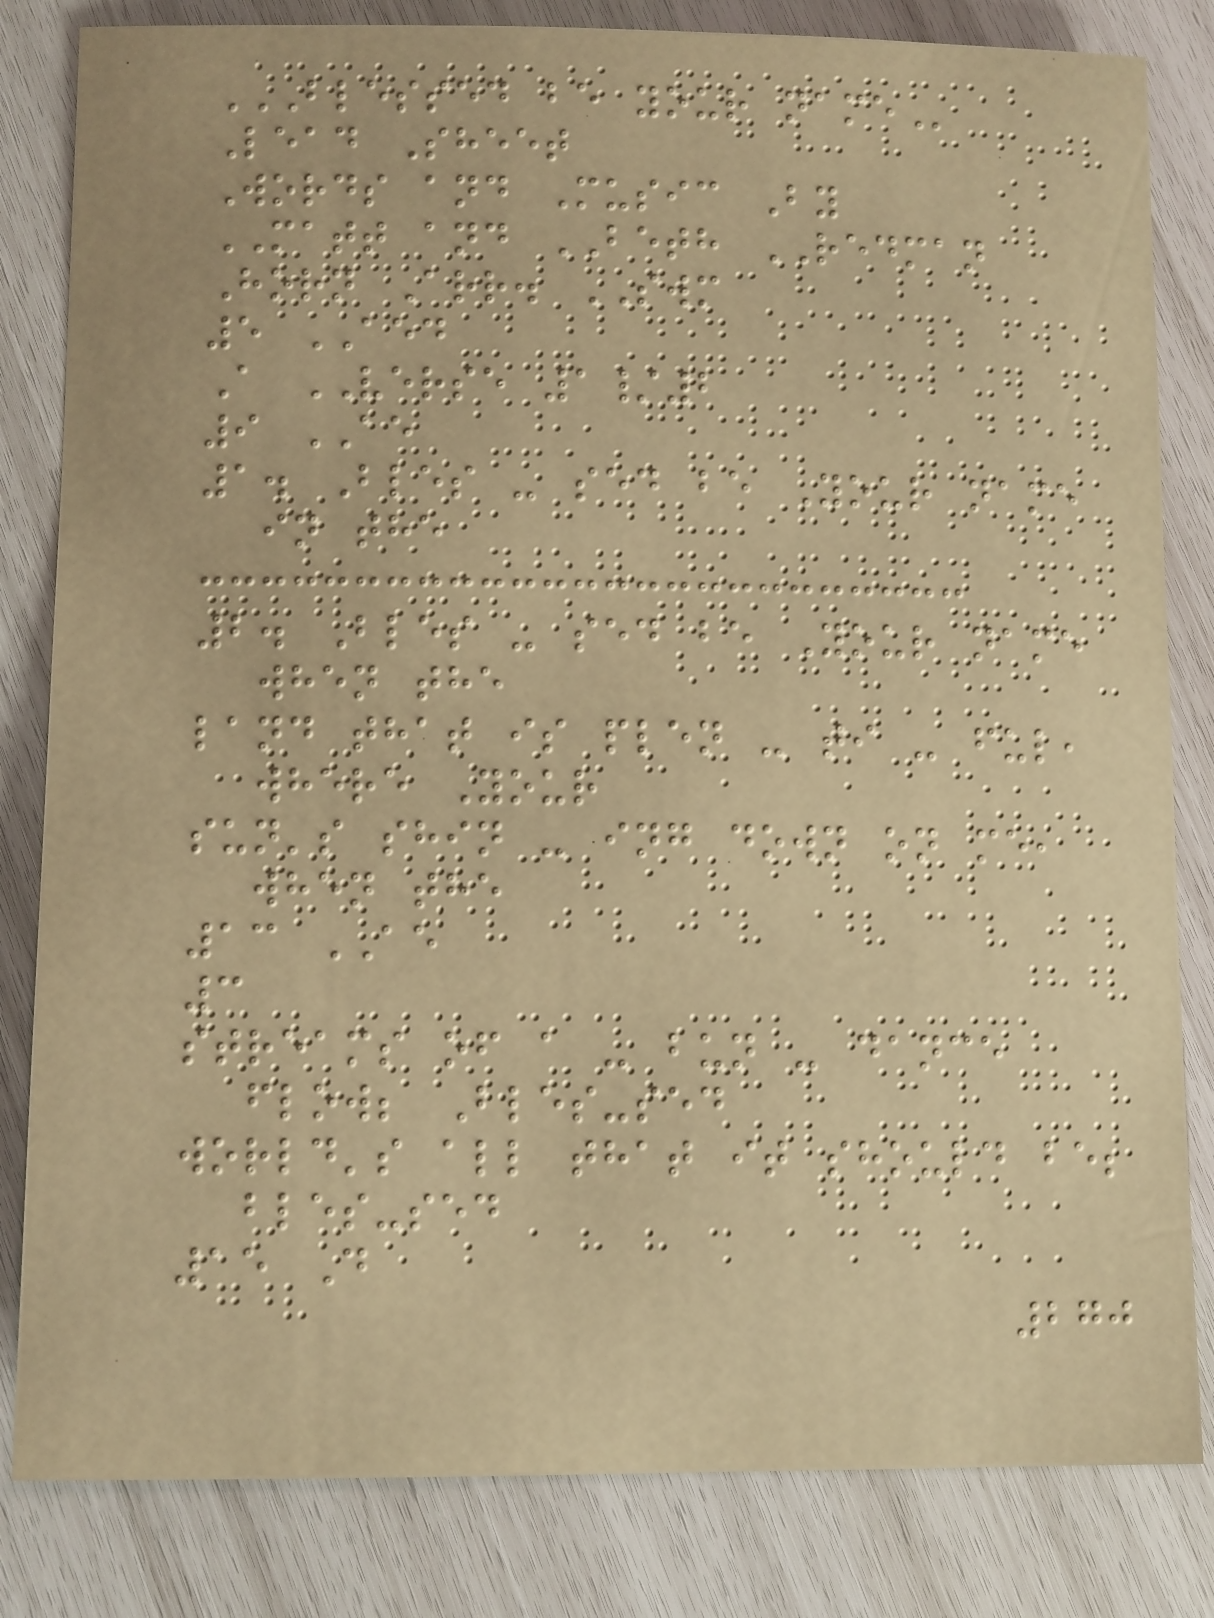BLESSED BE YOUR NAME
Lead Sheet
Words and Music By
MATT and BETH REDMAN
Horn Arr. SWM
5 AED
A VERSE 1/2
9 AE
1. Bles - sed be Your name
in the
2. Bles - sed be Your name
when the
land that is plen - ti - ful,
where Your
sun's shin - ing down on me,
when the
13 AE
3
streams of a - bun - dance
flow; Bles-sed
world's all that it should be;
bles-sed
15 D
270
